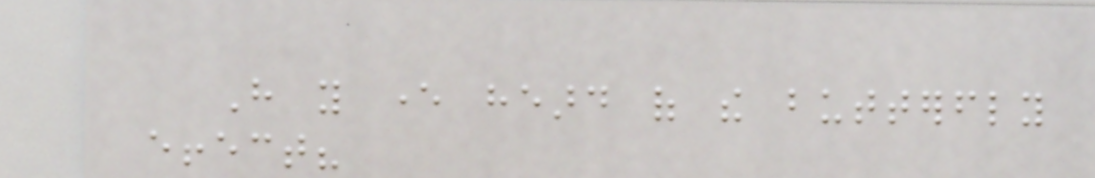Have you ever heard of the butterfly
effect?
